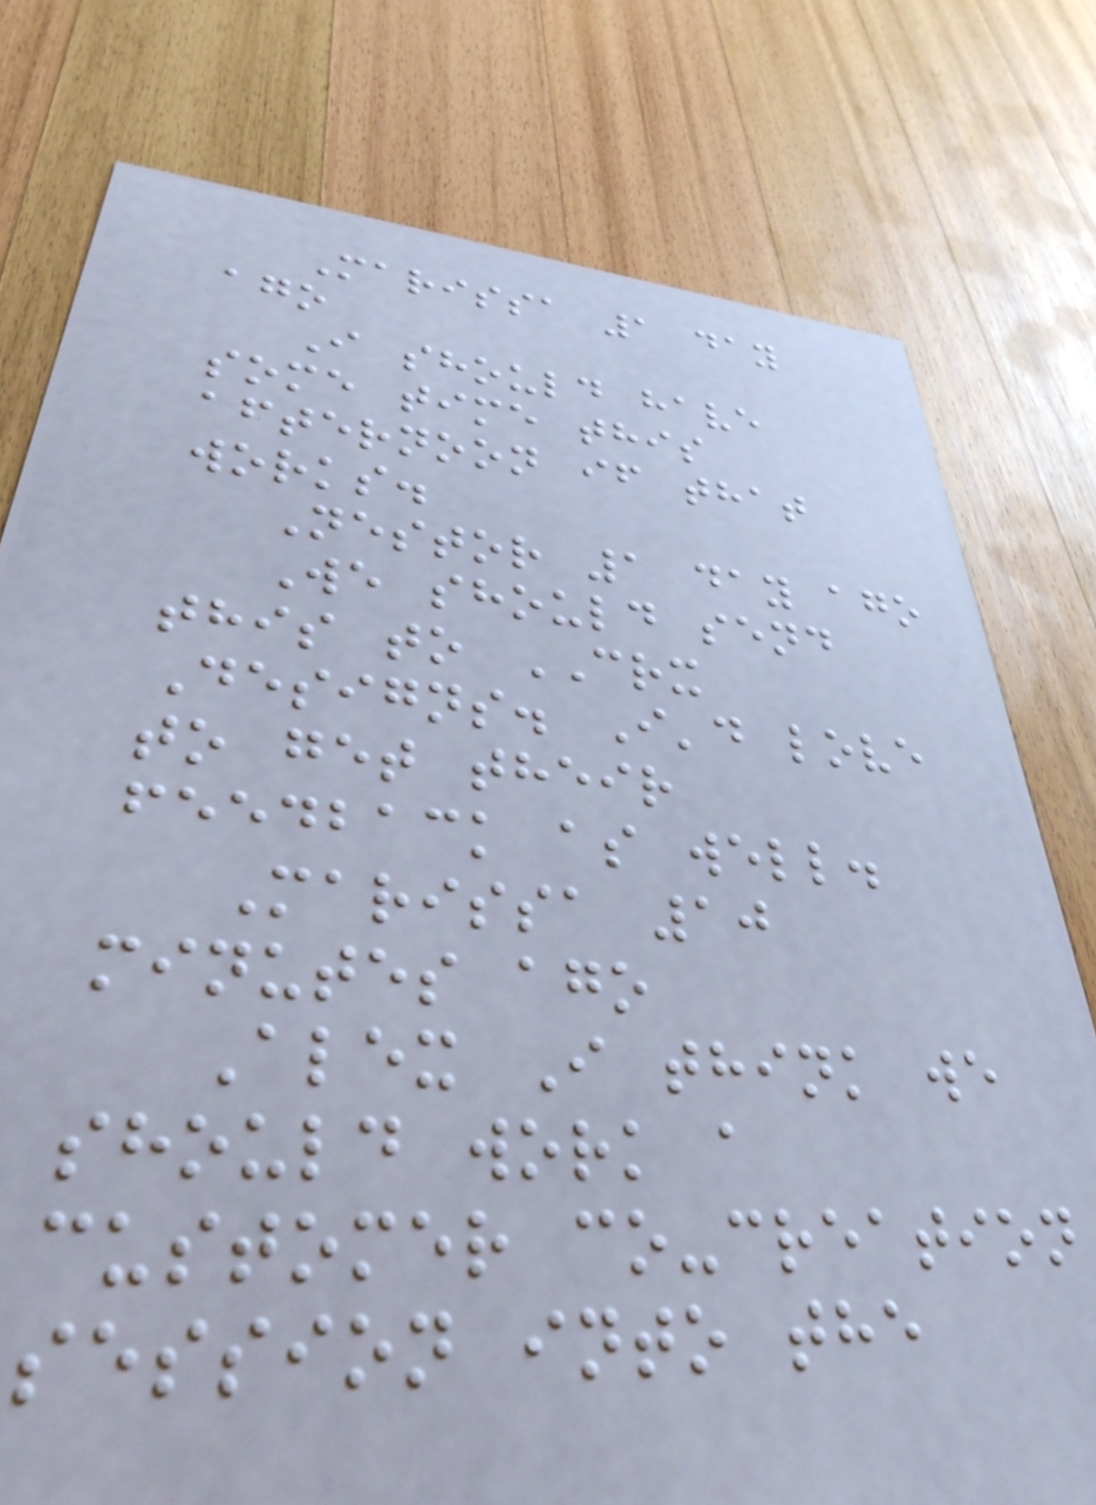Marissa 1 day
ago
I should have
some time this
afternoon if that
works.
Nestor 1 day ago
We should send
this to CRX
Designs. I'd love
to get their
feedback as well.
Marissa 10
minutes ago
Alex I think we
should work a
customer co-creation
session into the
